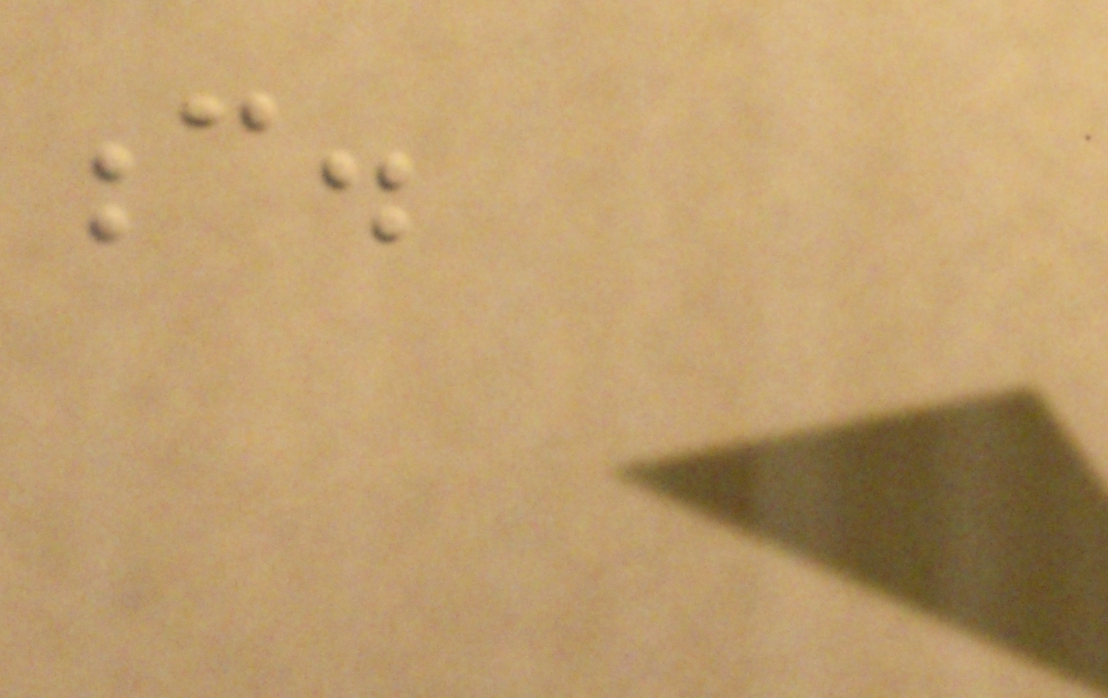c.
